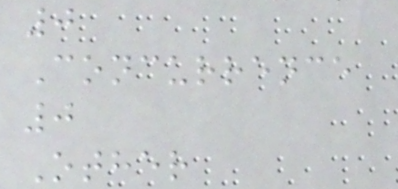0
Concurrence
0
Other
